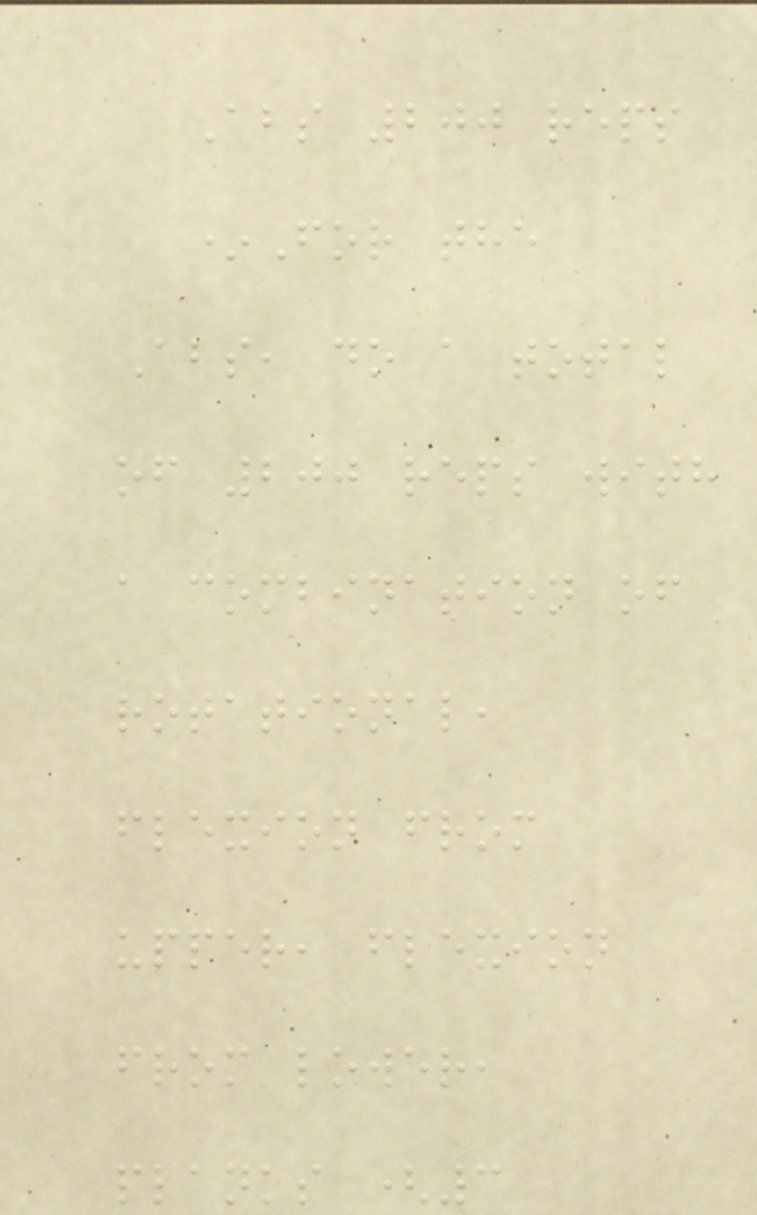Abs 200 reps
*For the
Abs, do a total
of 200 reps with
a combination of
rotational,
flexion from
upper, flexion
from lower,
planks (3
